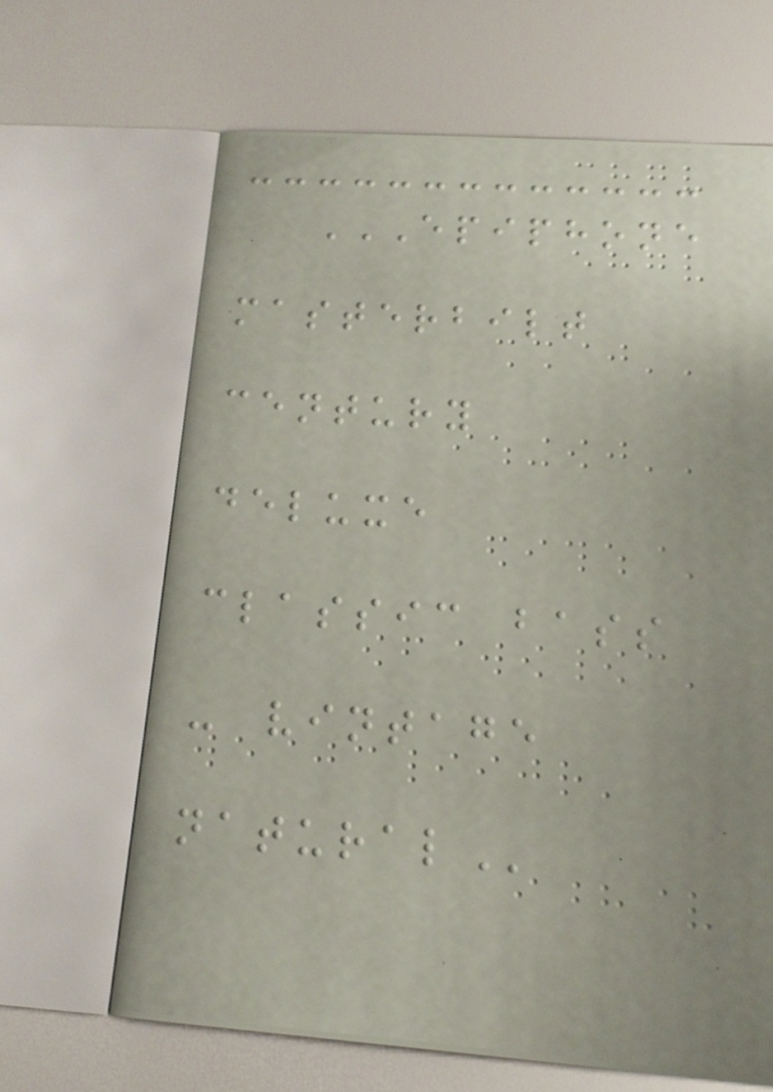EPIPHONE
MASTERBILT
CENTURY
DELUXE
CLASSIC BASS
- VINTAGE
NATURAL
